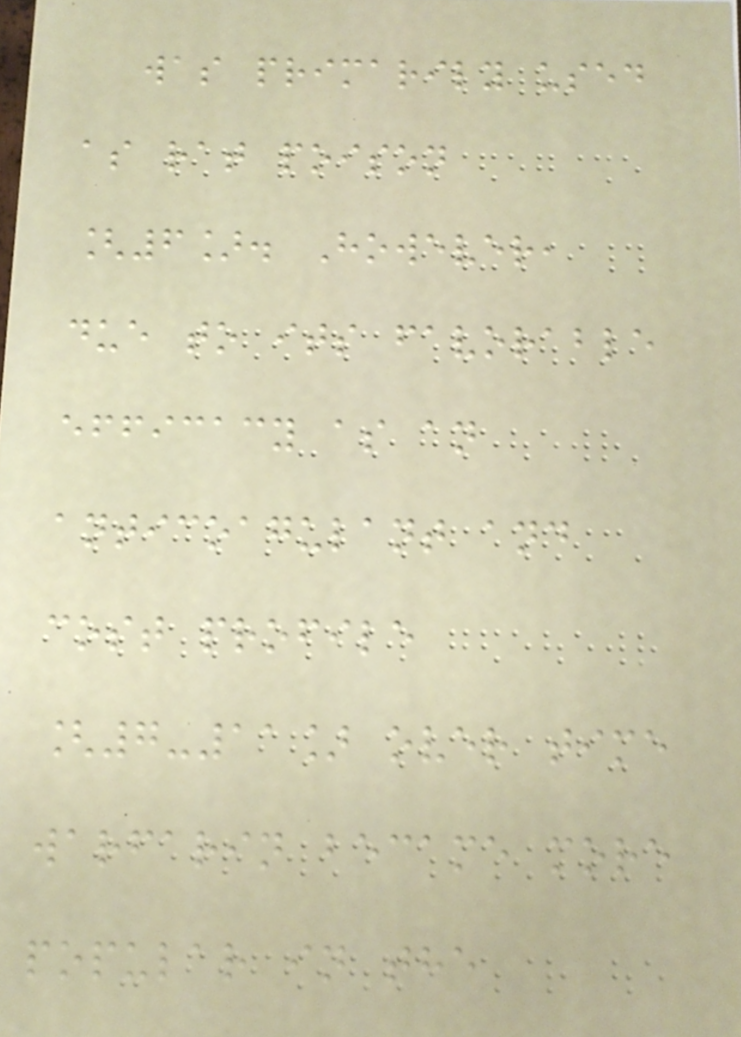was primarily used
as rat poison
[6]. However,
due to its favorable
efficacy as an
anticoagulant and
cost profile
[7-11] over time
warfarin became more
popular in the
